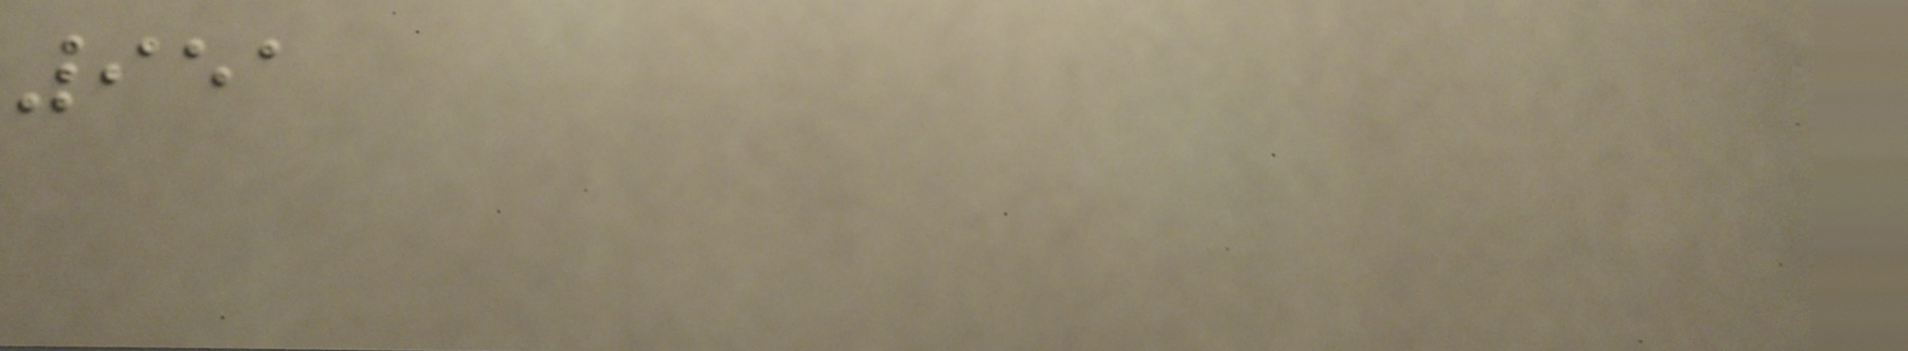951
